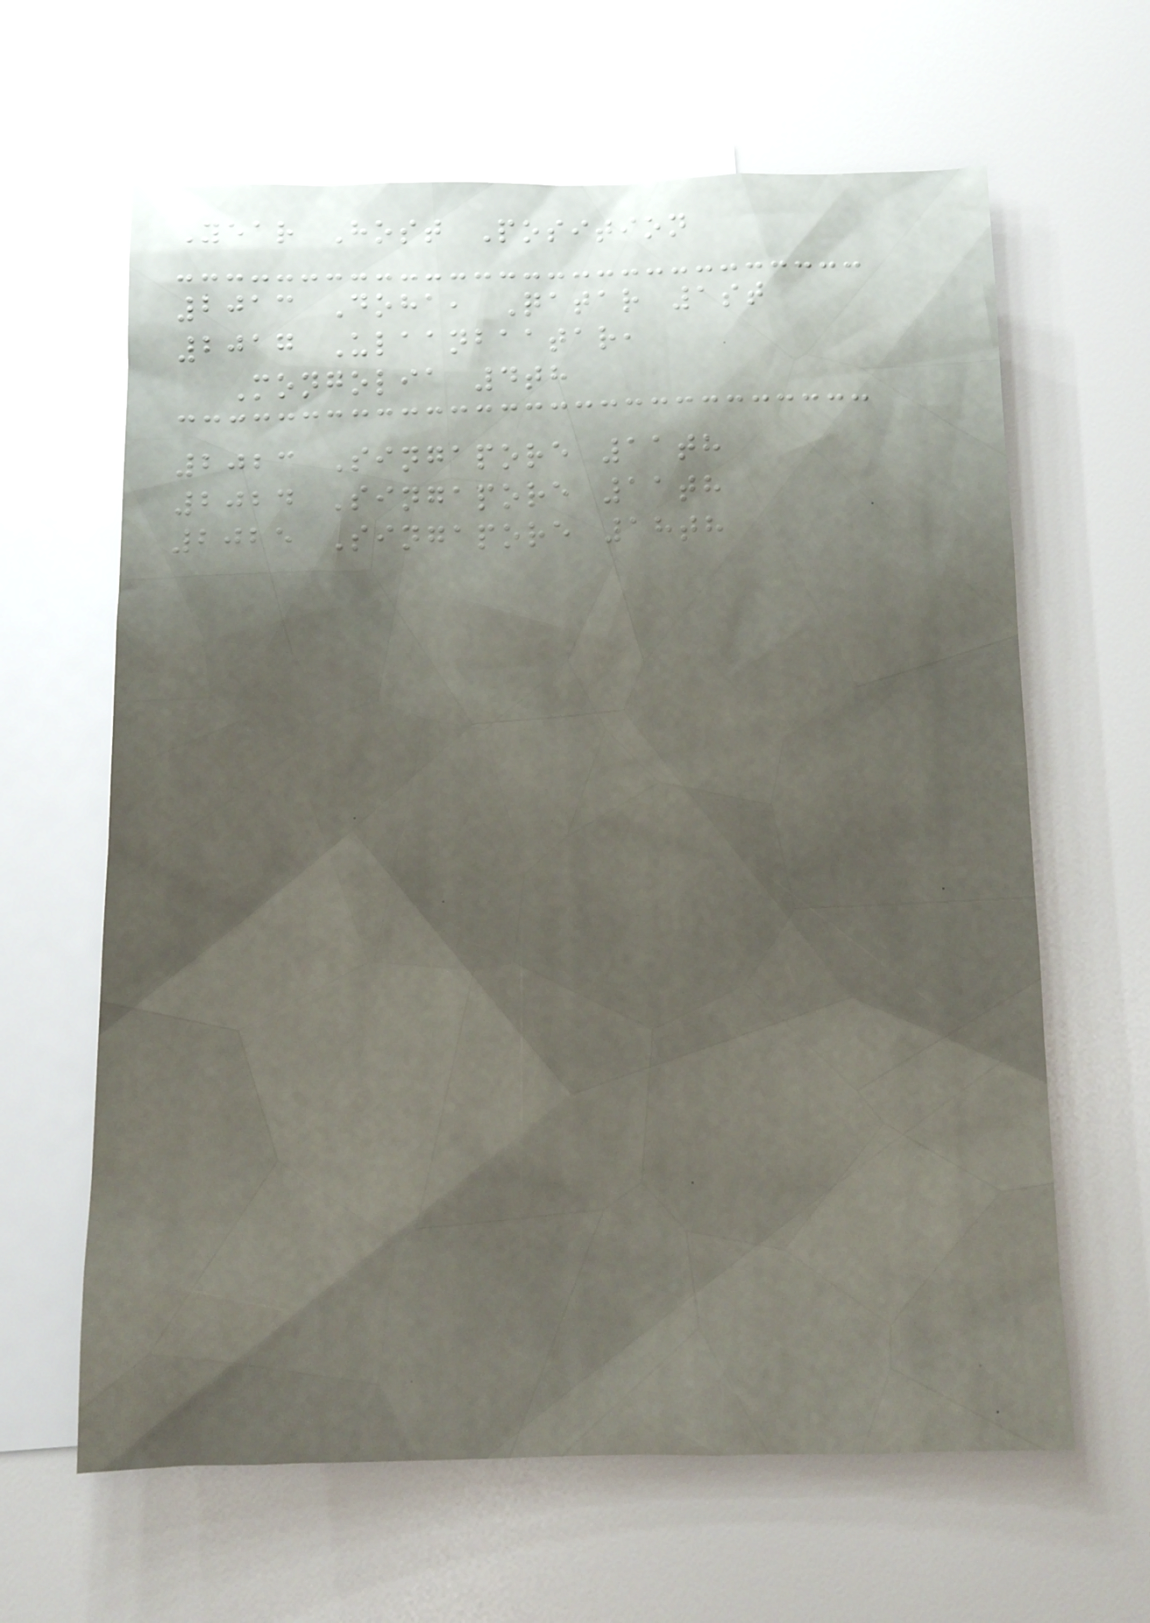Year Host Position
2013 Doha, Qatar 1st
2017 Ulaanbaatar,
Mongolia 4th
2023 Singapore 11th
2024 Singapore 11th
2025 Singapore 18th
